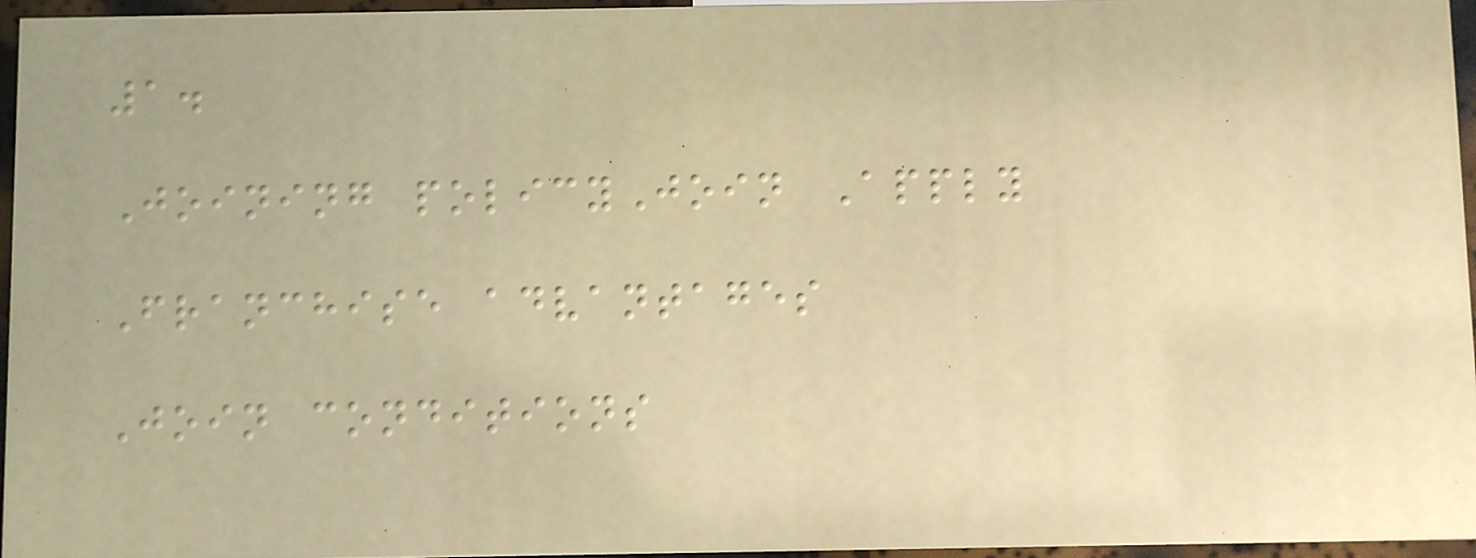1.
Joining policyJoin Apply
Franchise advantages
Join conditions
